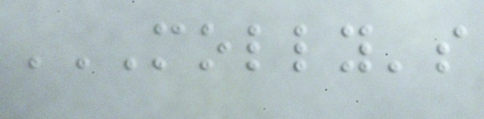MOLLY'S
